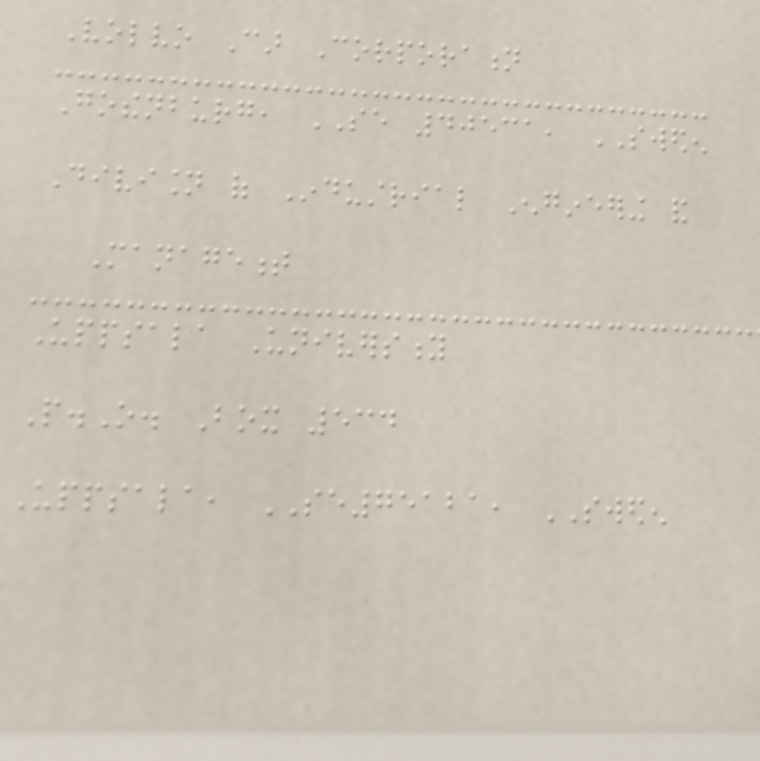Volvo Car Corporation
Gothenburg, SE 40531, SWEDEN
Division of Industrial Engineering and
Management
Uppsala University
P.O. Box 534
Uppsala, SE75121, SWEDEN
